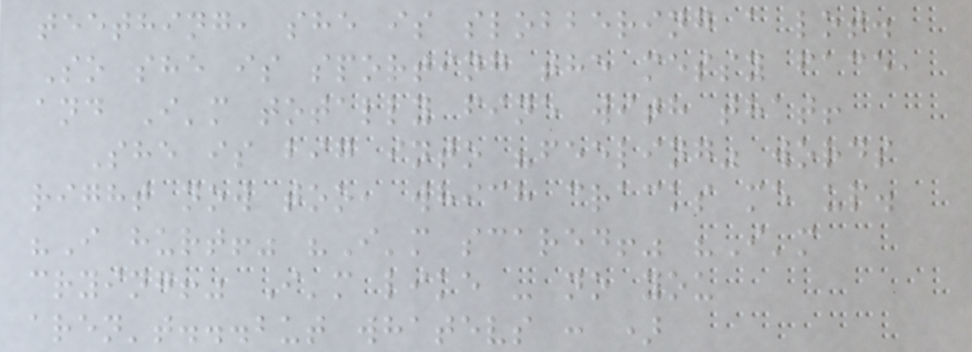teething, she is slobbering a lot.
So she is sporting the messy face,
and I'm totally fine with that!
She is big into "feeling" words
right now too, which cracks me up.
"I hurt!" "I'm scared!" "I'm
crying!" I'm like - no you
aren't...but whatevs : )
